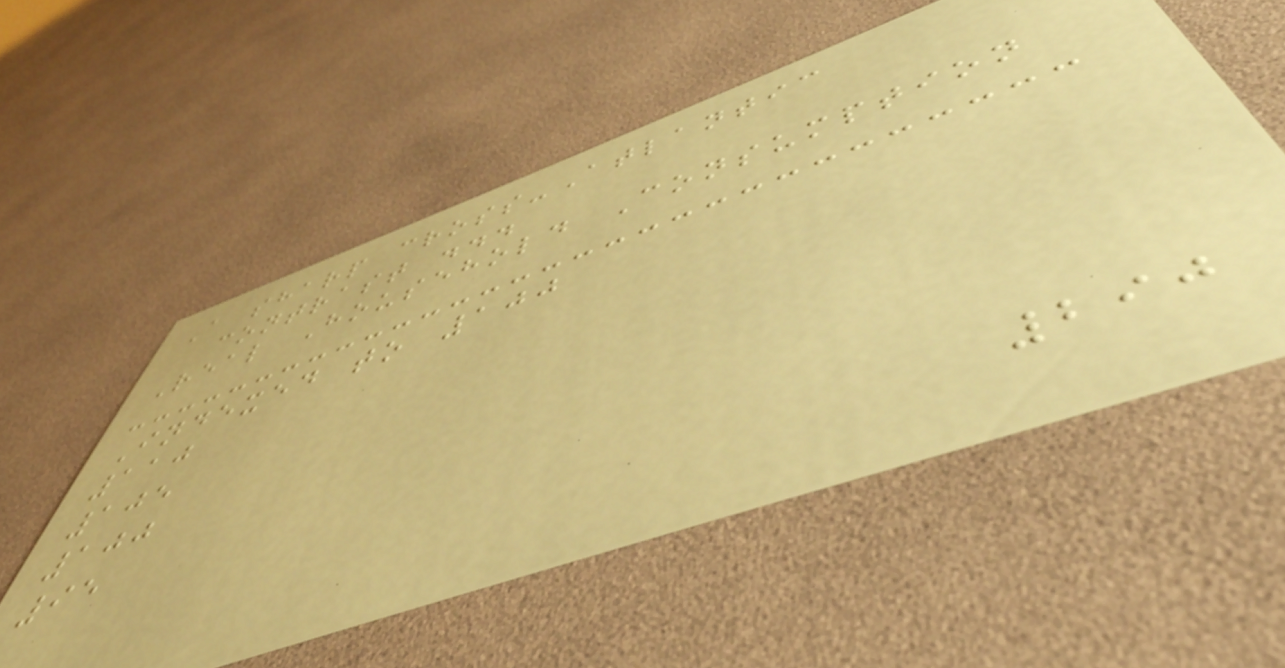A sharp cross-Atlantic
contrast ...
Real Household Consumption
Indexed to 100
110
105
100
95
290
